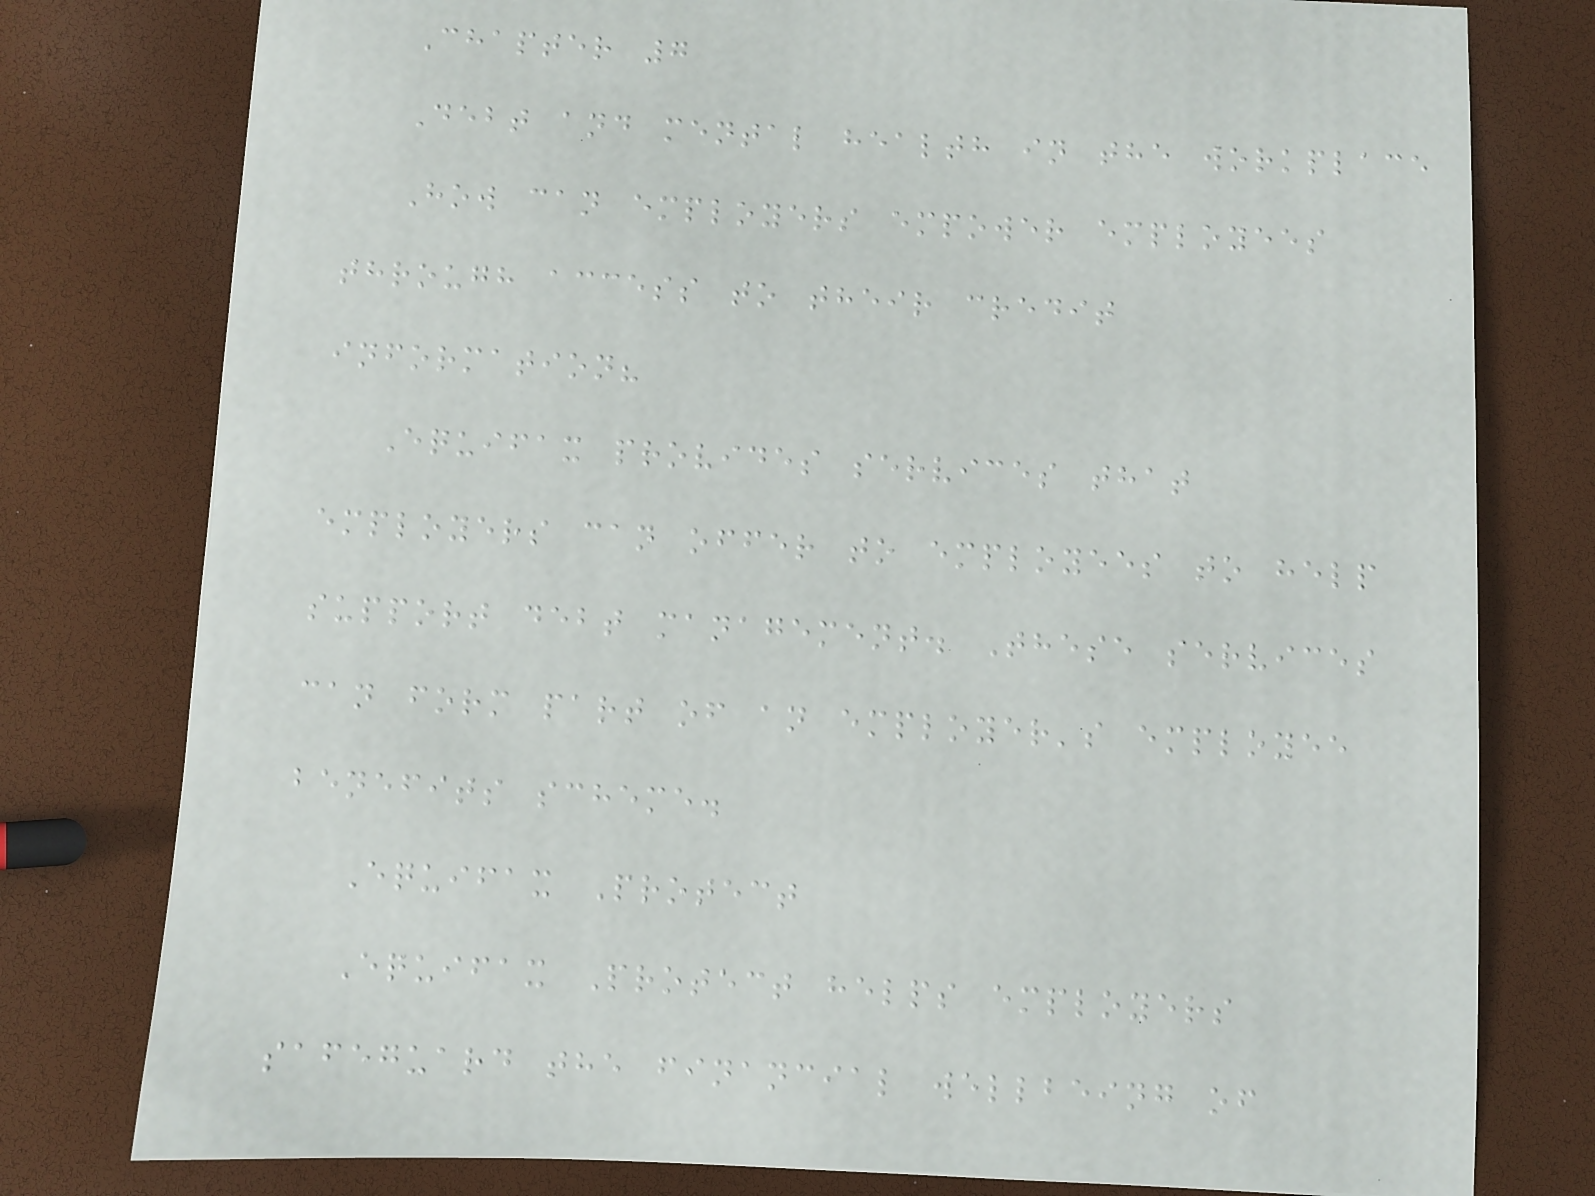Chapter 7
Debt and mental health in the workplace
How can employers empower employees
through access to their credit
information?
Equifax provides services that
employers can offer to employees to help
support debt management. These services
can form part of an employer's employee
benefits scheme.
Equifax Protect
Equifax Protect helps employers
safeguard the financial wellbeing of
